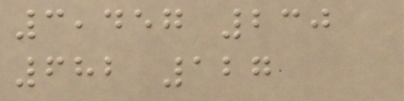3,457 230
682 127
